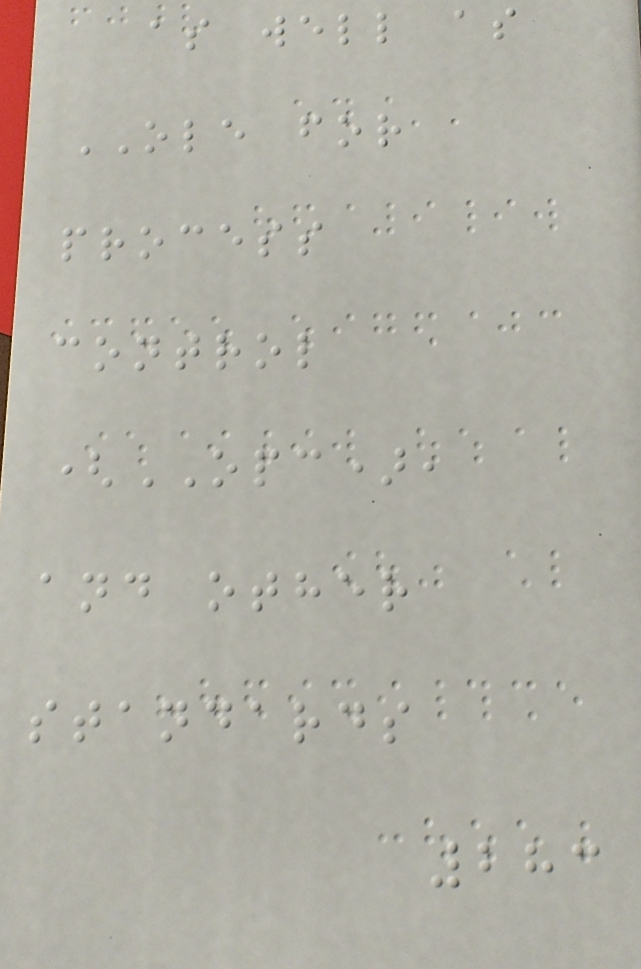as well as
OLE for
process
control
(OPC),
and other
standards
283
